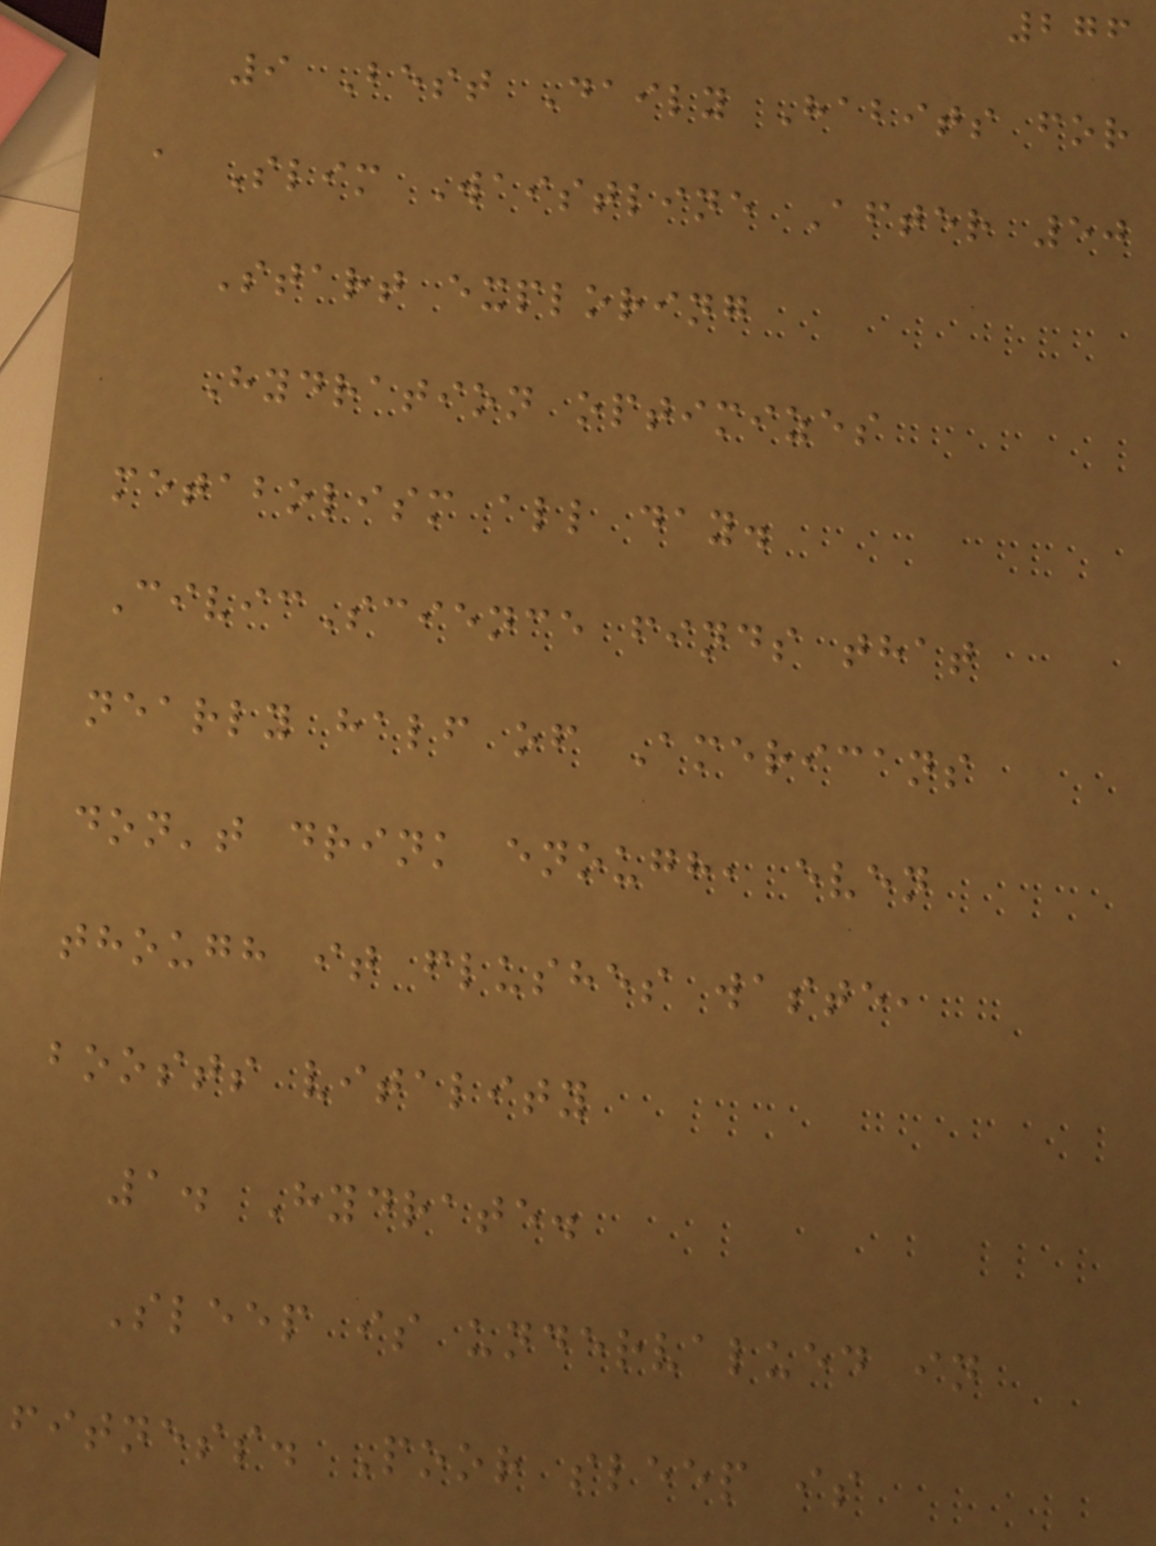276
9 Best Daily Habits for
a Slim Waistline After 50
Start exploring
Hydration optimizes
metabolism all day.
CivicScience finds that
nearly half of Americans
don't drink enough, even
though it flushes waste,
boosts vitality
1. Hydrate.
Sleep is undervalued in
fitness. Poor sleep is
